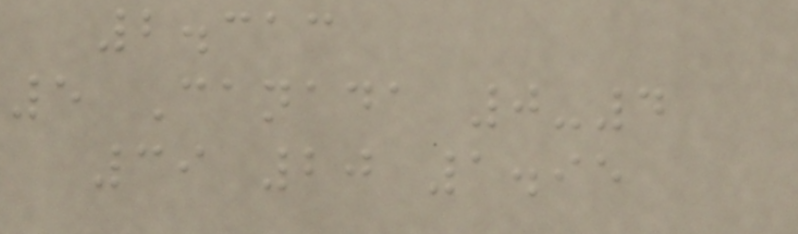2.313
5 Canada 0-4
39 20 1.95
